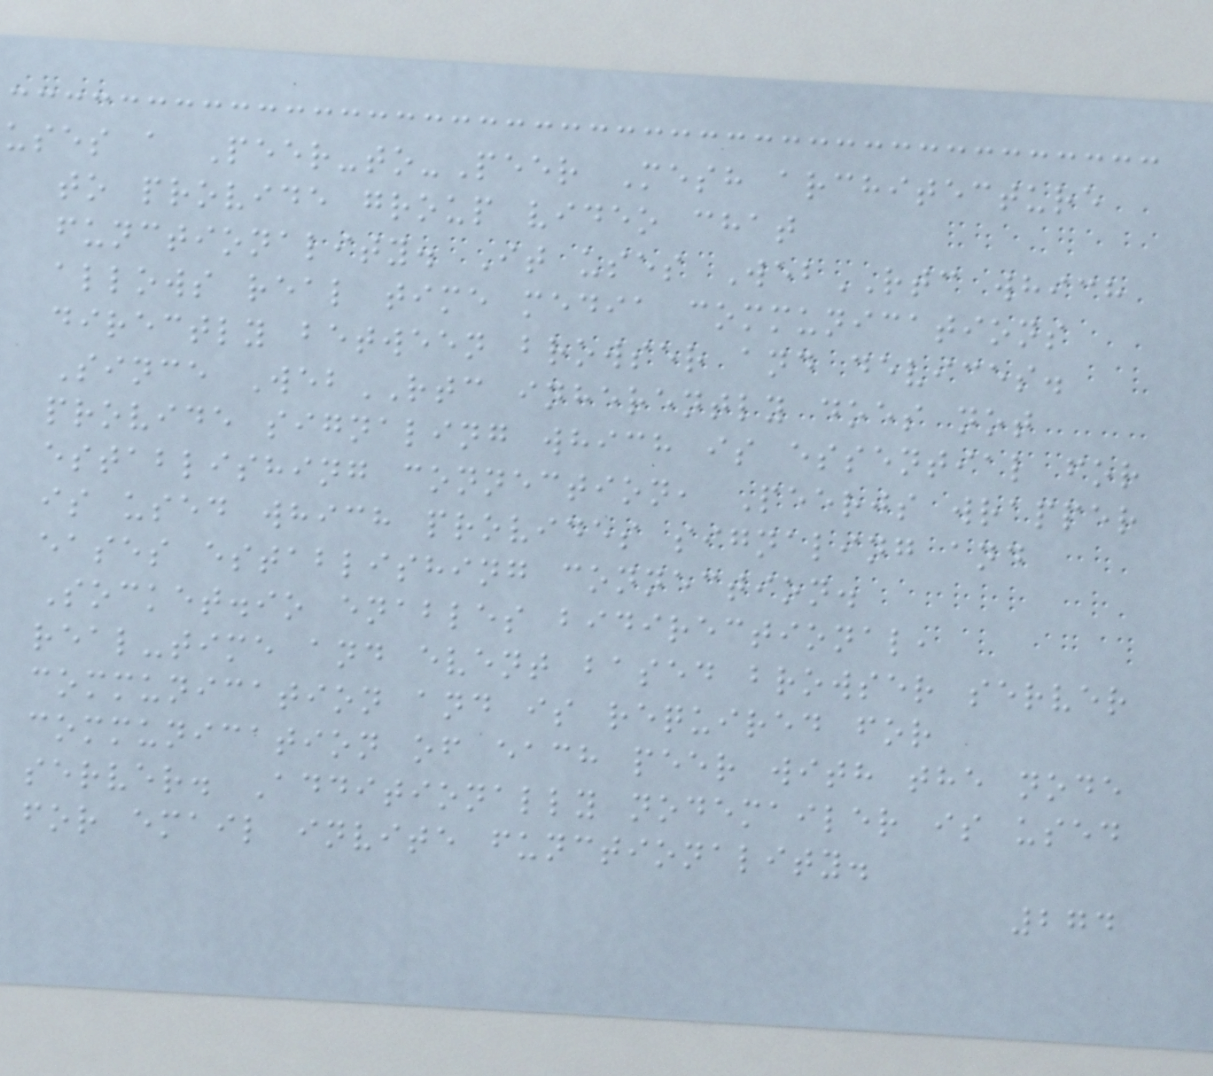uses a Peer-to-Peer Mesh architecture
to provide group video chat
functionality. It uses WebRTC which
allows real time media communications
directly between browser and devices.
Since WebRTC inherently does not
provide signaling which is essential for
establishing connection, Peerjs wrapper
is used which provides signaling and
eases establishing connection.
Socket.io enables bidirectional,
real-time and event based browser server
communication and is required for
communication of each peer with the node
server. Additionally nodemailer is used
for email invite functionality.
274
